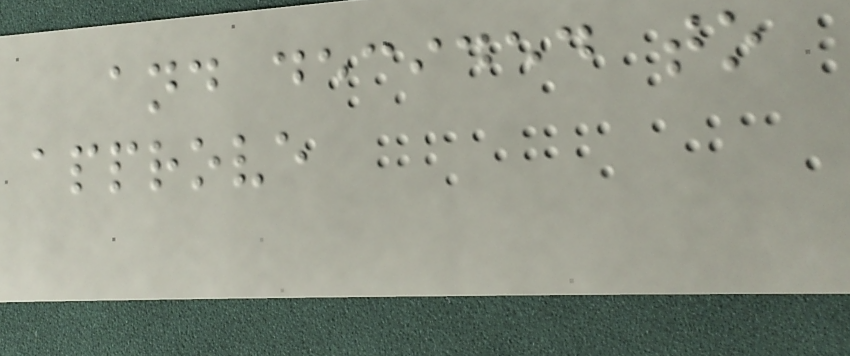and decided to
approve
